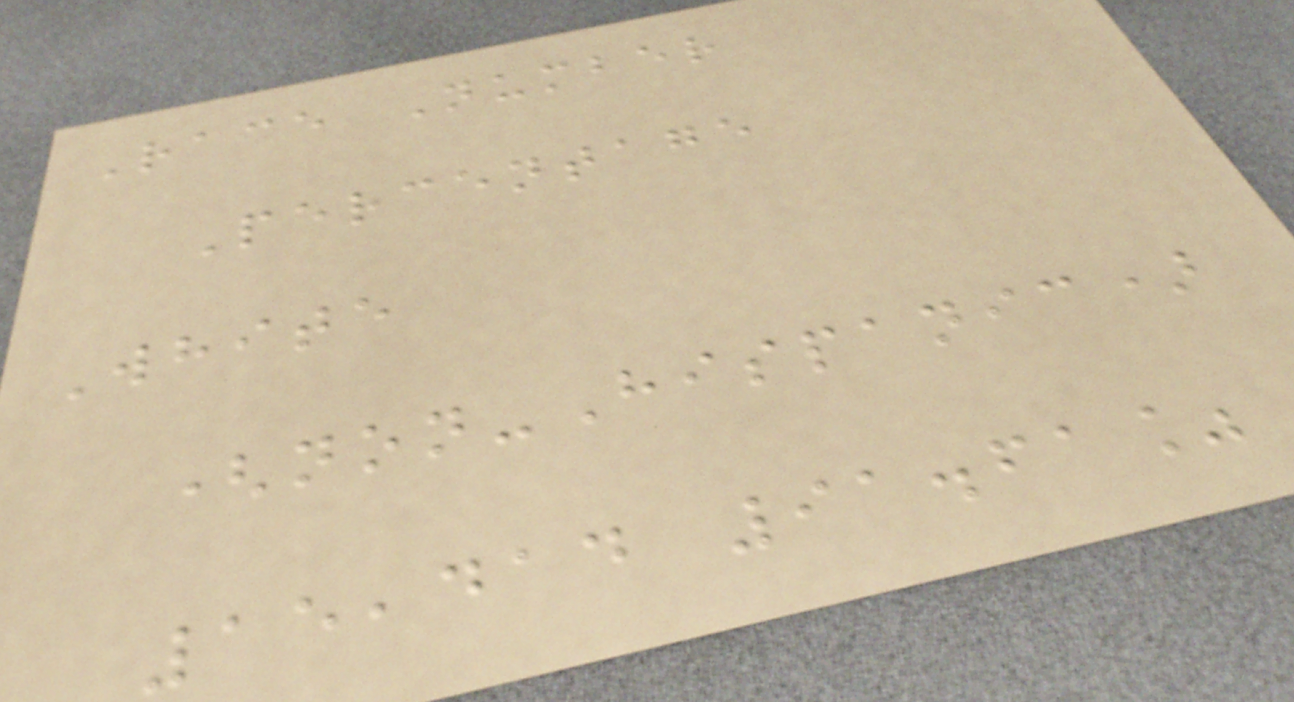Race Number
Percentage
White
(non-Hispanic)
15,414 91.61%
